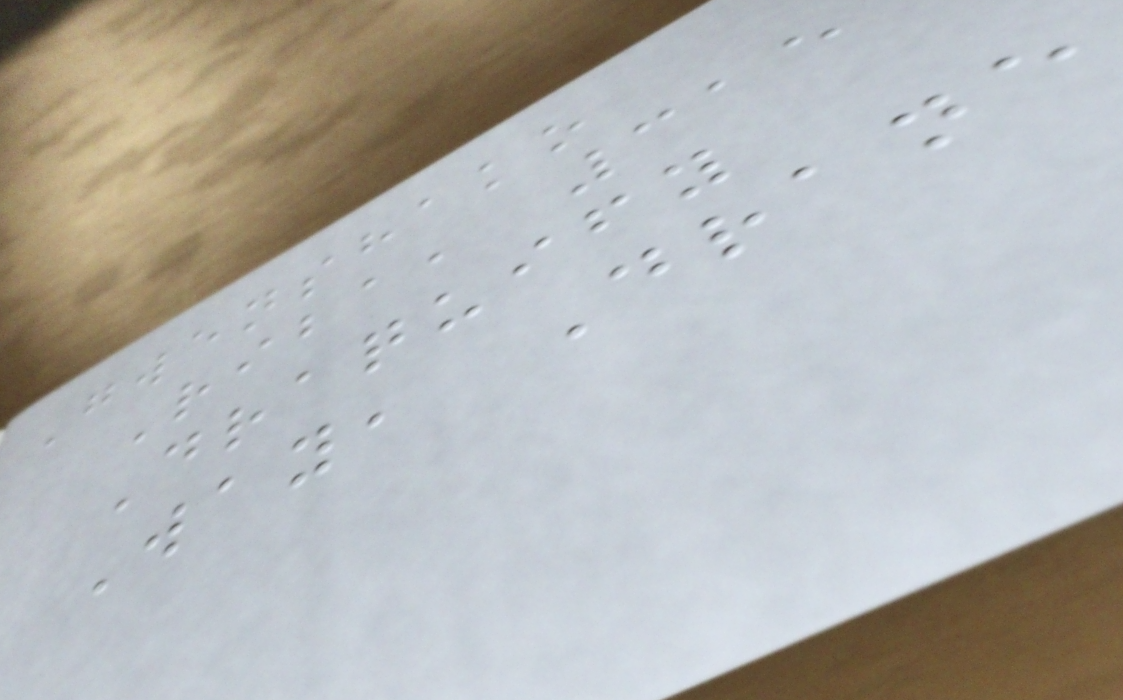Gwenshako
Riba, 315
Draquify
Way, Drane
